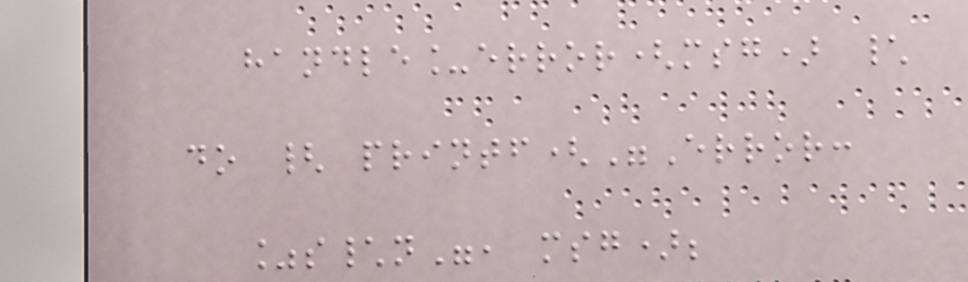handle_error(msg) \
do { printf("Error:
%s\n", msg);
